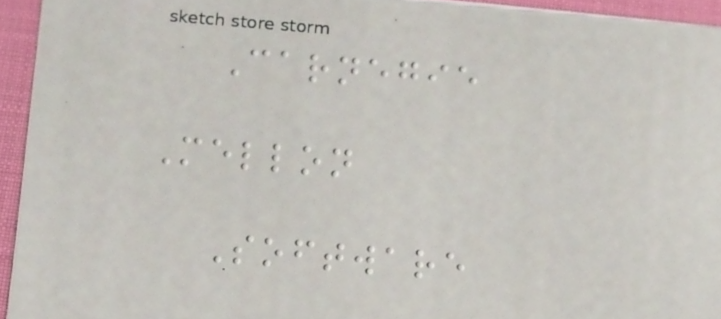Carnegie
Mellon
Software
